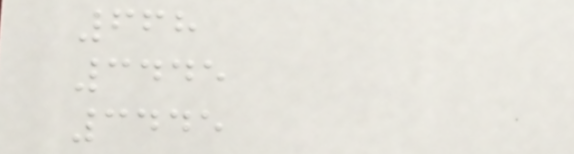668
3445
3445
